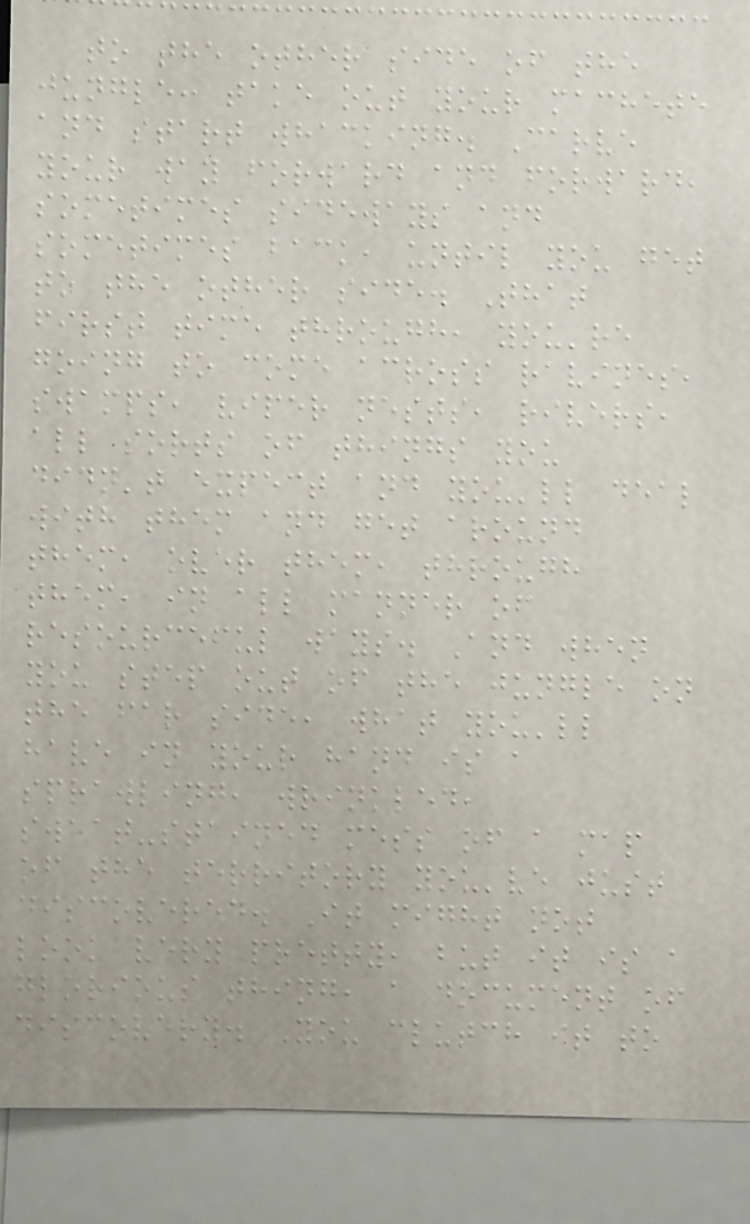to the other side of the
jungle: take out your machete
and start whacking. Carve
your way forward and forward,
sometimes sideways and
sometimes back, until you get
to the other side. That
first time through, you're
going to come across ravines,
swamps, viper nests, rivers,
all sorts of things you
didn't expect and you'll deal
with them and get around
them, over them, through
them, in all manner of
resourceful ways. And when
you step out of the jungle on
the far side, what you'll
have in your hand is a
sprawling, wrinkled,
sweat-stained mess of a map
of the territory you've just
discovered. It might not
look very pretty, but it is a
glorious thing, a document of
discovery. You clutch it to
